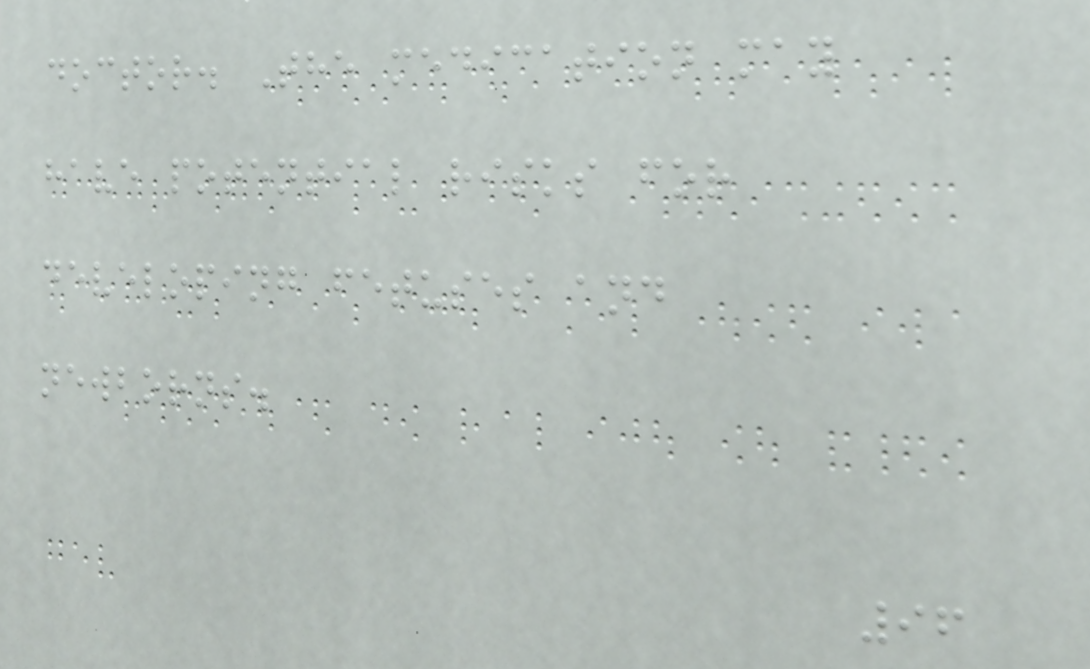doctor. The medication may
have potential risks for
developing fetuses and
newborns.
96
